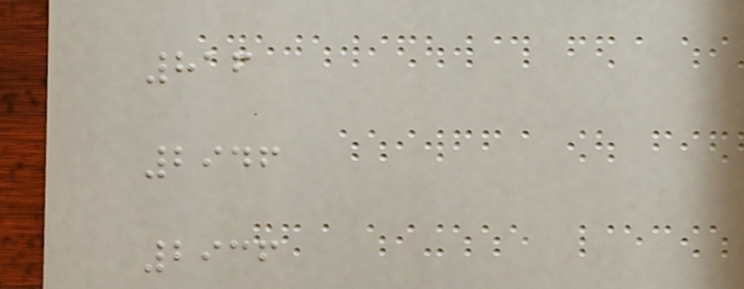816
2946
2936
